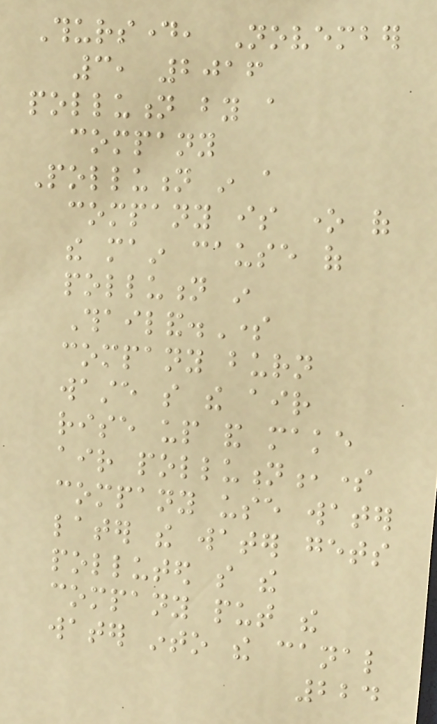Thursday, November
3, 2016
pollution by a
company
Pollution in a
company is one of
the main cause of
pollution in
Thailand.Some
company burn
waste so the air
rise up and make
air pollution,some
company use water
later the water gets
polluted so the
company put the
water into the canal
224
